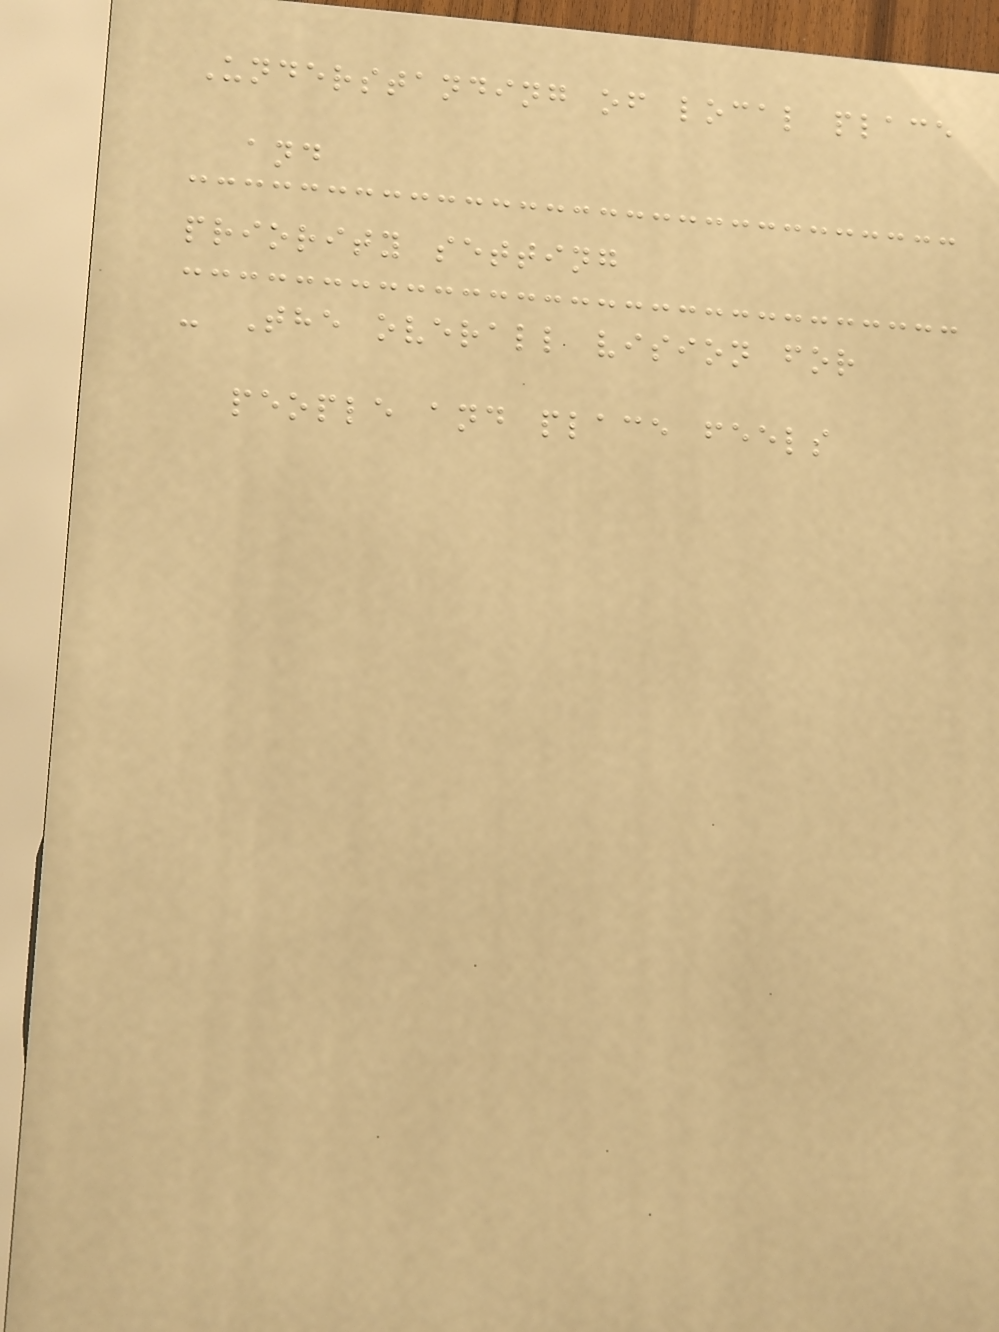Understanding of local place
and
priority setting
- The overall vision for
people and place feels
